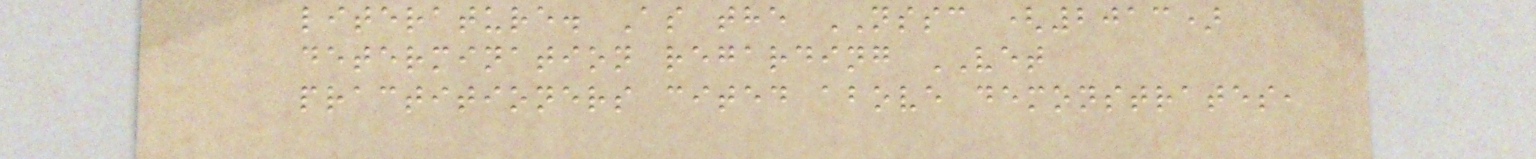literature. As the NSSC (2013)
determination regarding VET
practitioners cited above demonstrates,
